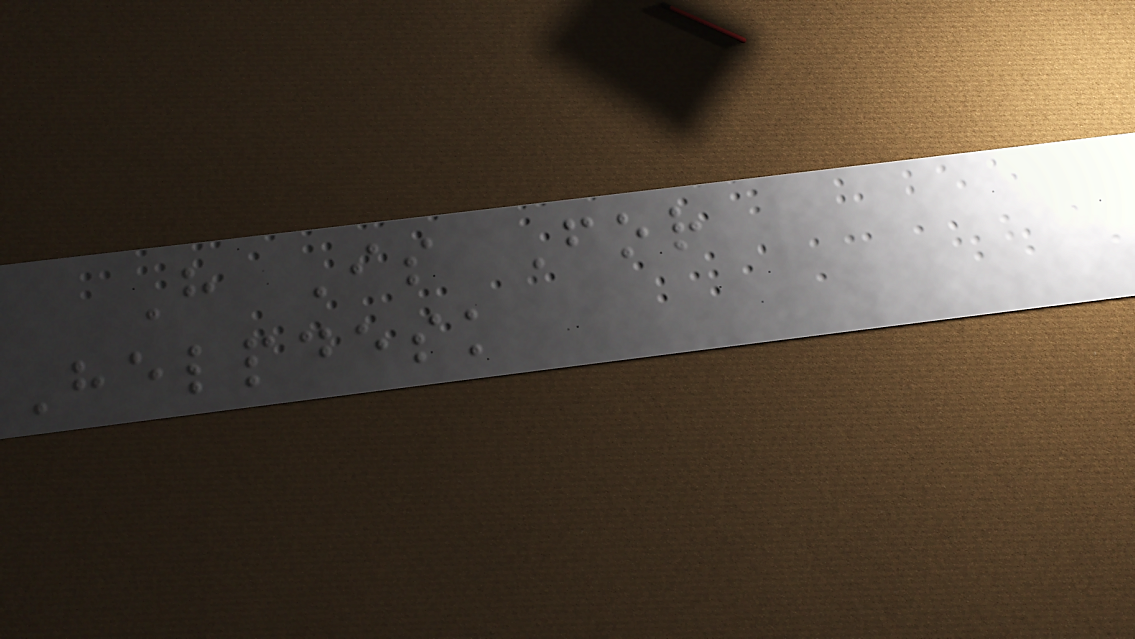H Is For
Helpdesk
